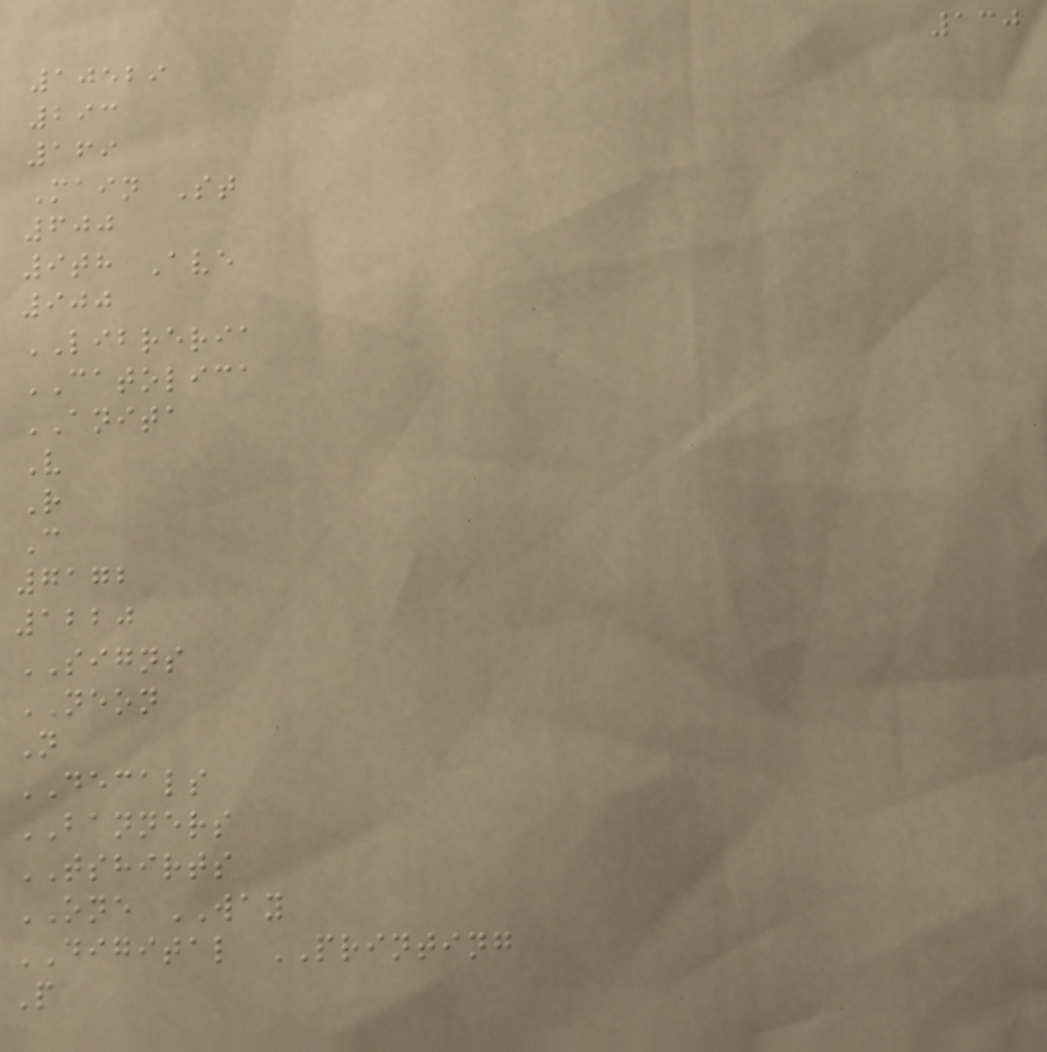130
10529
293
169
Main St
600
9th Ave
900
LIBRERIA
CATOLICA
ANITA
V
R
C
7172
1220
SIGNS
NEON
N
DECALS
BANNERS
TSHIRTS
ONE WAY
DIGITAL PRINTING
P
